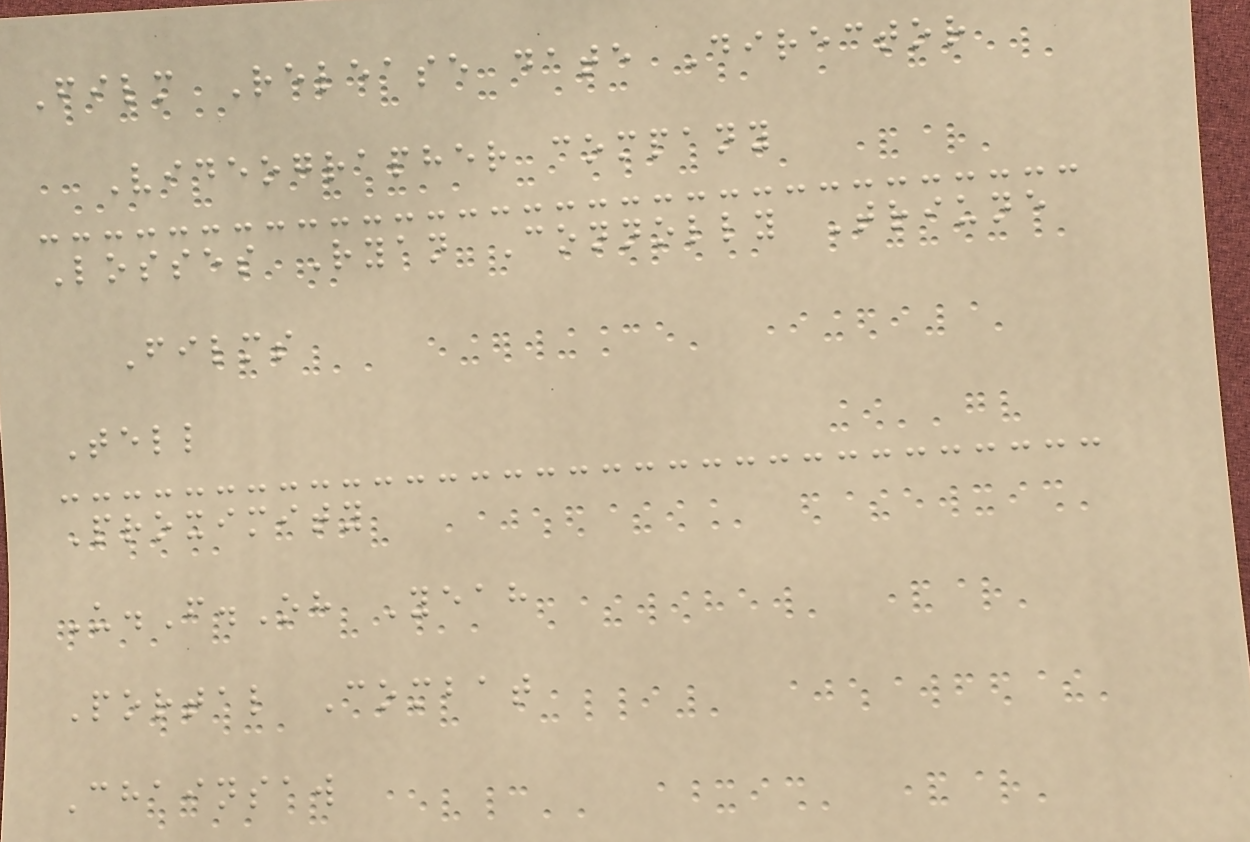Film Release date Director
Videographer company
Losses Ryan Connolly Triune
Films
Tell
Proximity
U.F.Oh Yeah
Portal Combat
Chainsaw
